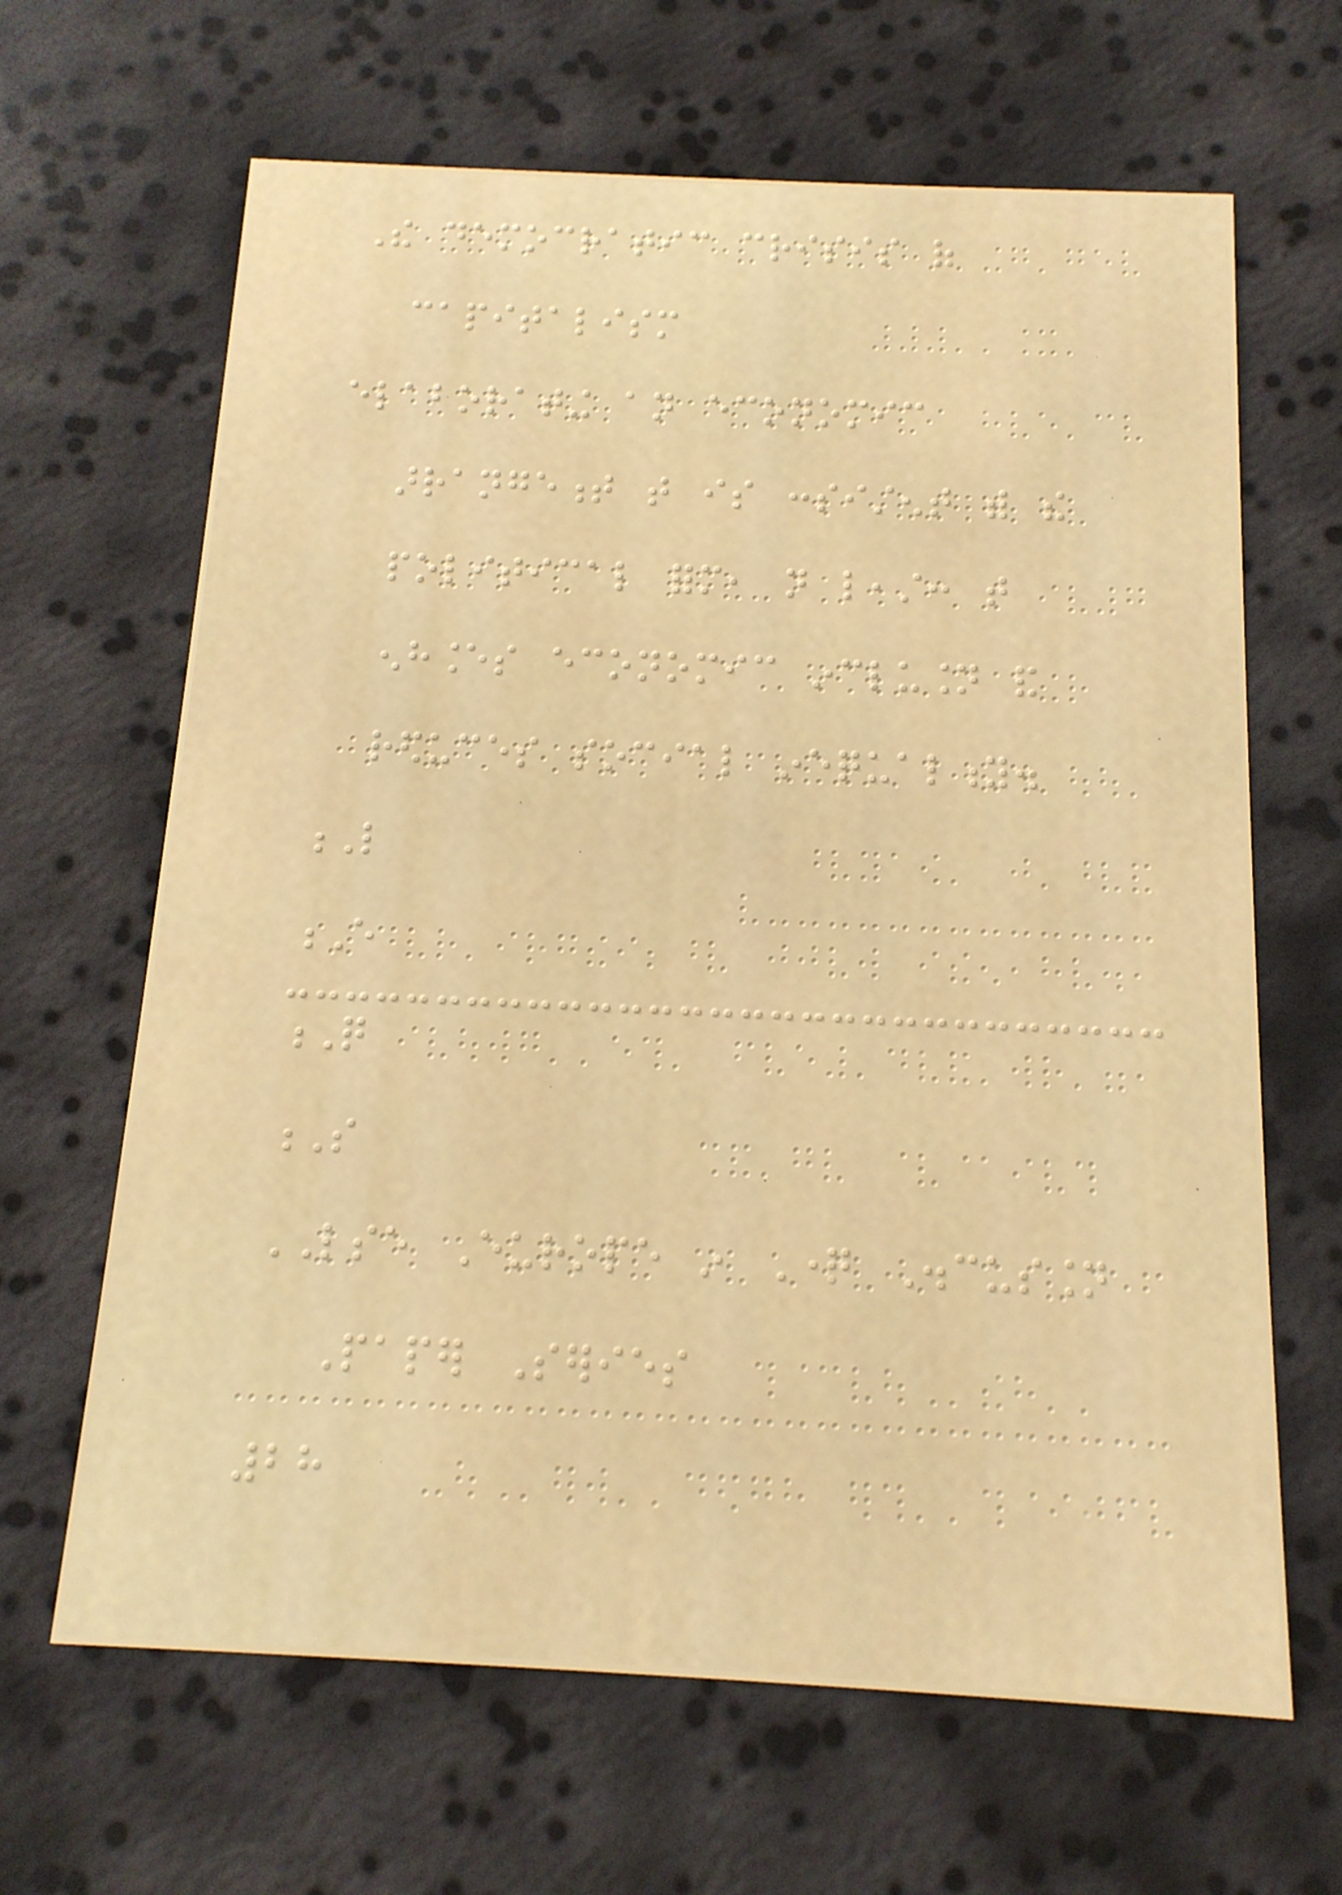The democratic crisis of
capitalism
elaborating an economic
arrangement that is consistent with the
political form, not least: that
enhances economic inclusion and
reduces social inequality.
L
E
Q
S
LSE Europe in Question Discussion
Paper Series
28
